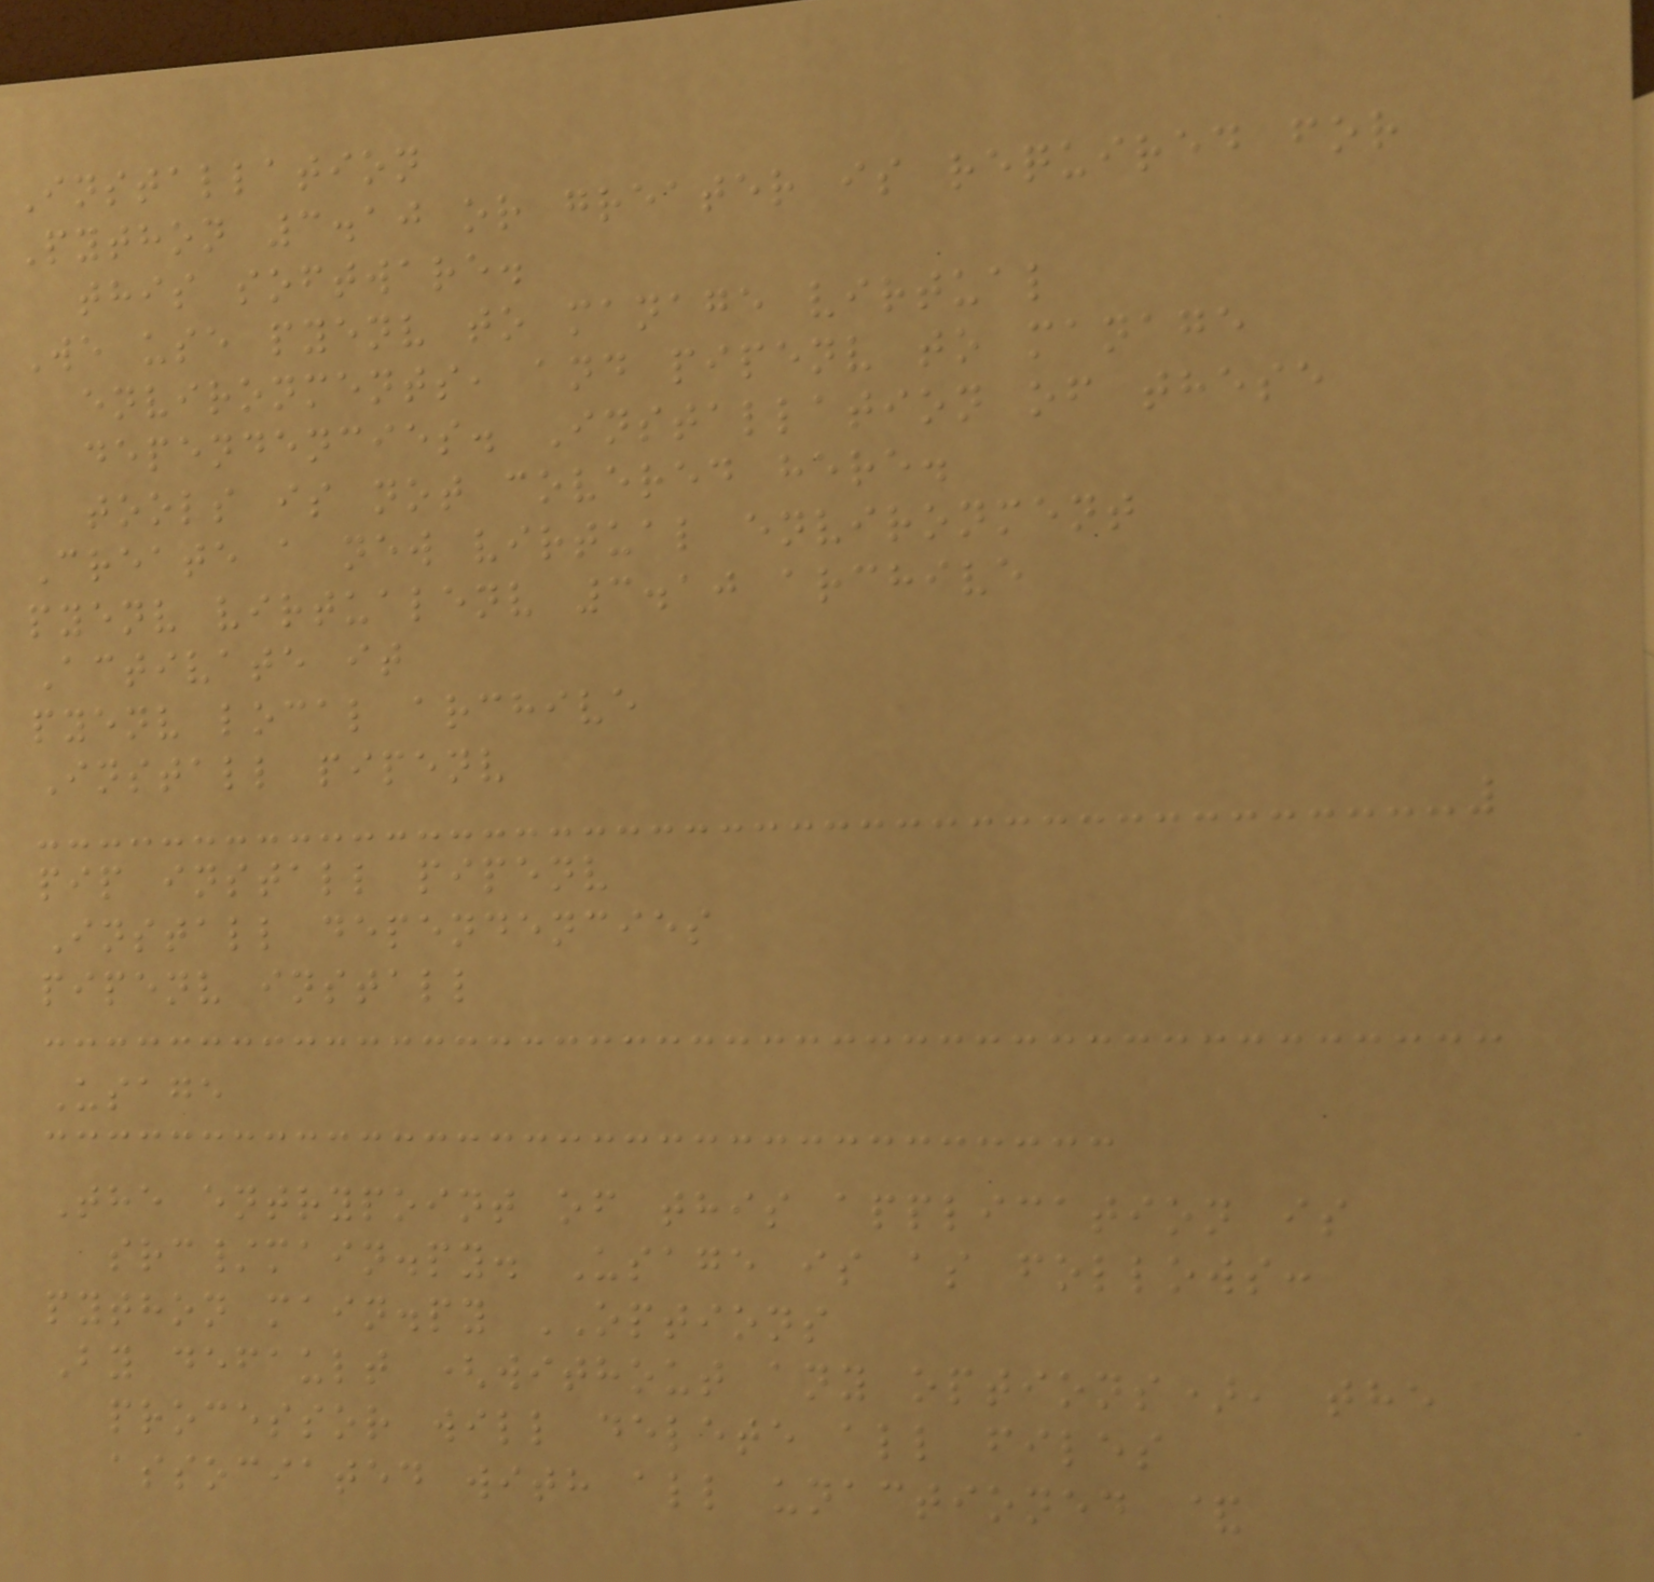Installation
Python 3.10 or greater is required for
this software.
We use pyenv to manage virtual
environments, and pipenv to manage
dependencies. Installation of these
tools is not covered here.
Create a new virtual environment
pyenv virtualenv 3.10 archive
Activate it
pyenv local archive
Install pipenv
pip install pipenv
Install dependencies
pipenv install
Usage
The entrypoint of this application is
src/main.py. Usage is as follows:
python main.py OPTIONS
By default (without any options), the
processor will delete all files
associated with all unactioned &
